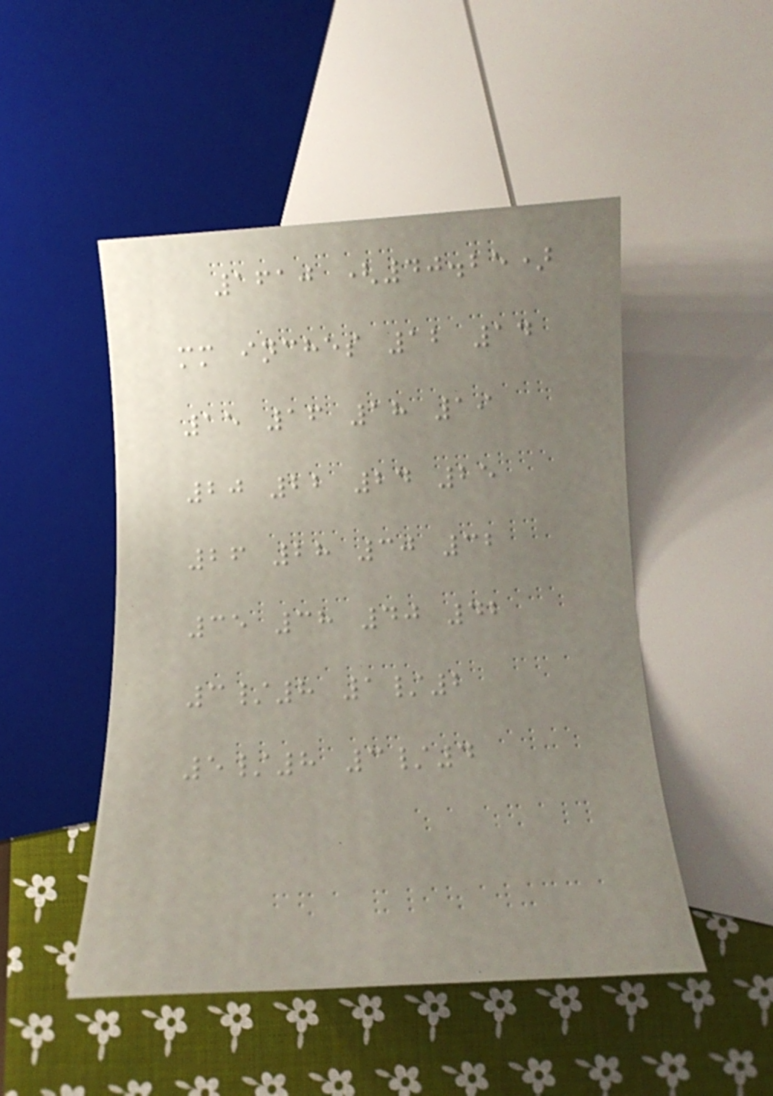1610 (40.25)
mm inches 12 14
15 16 18 19
20 22 24 25
26 28 30 32
35 38 40 42
3/8 1/2
5/8 3/4
